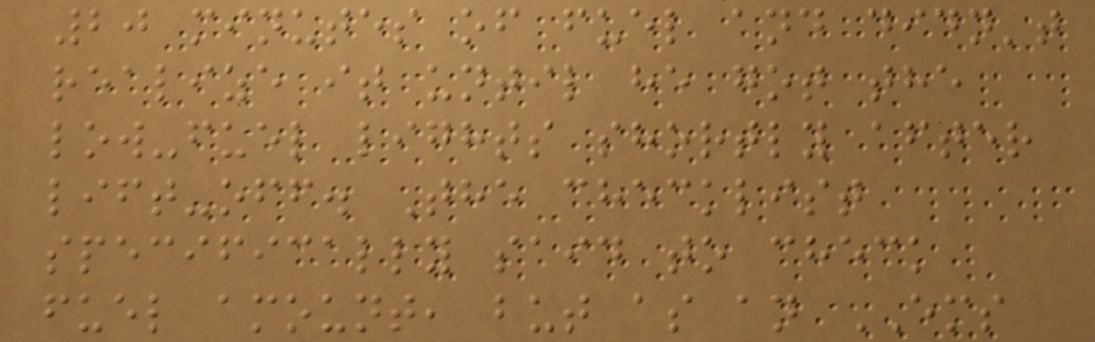20 minutes of fuel and didn't
realize it until he got the
low-fuel lights shortly after
lift-off. The checklist
specifically said to check
fuel amount, but as an EMS
